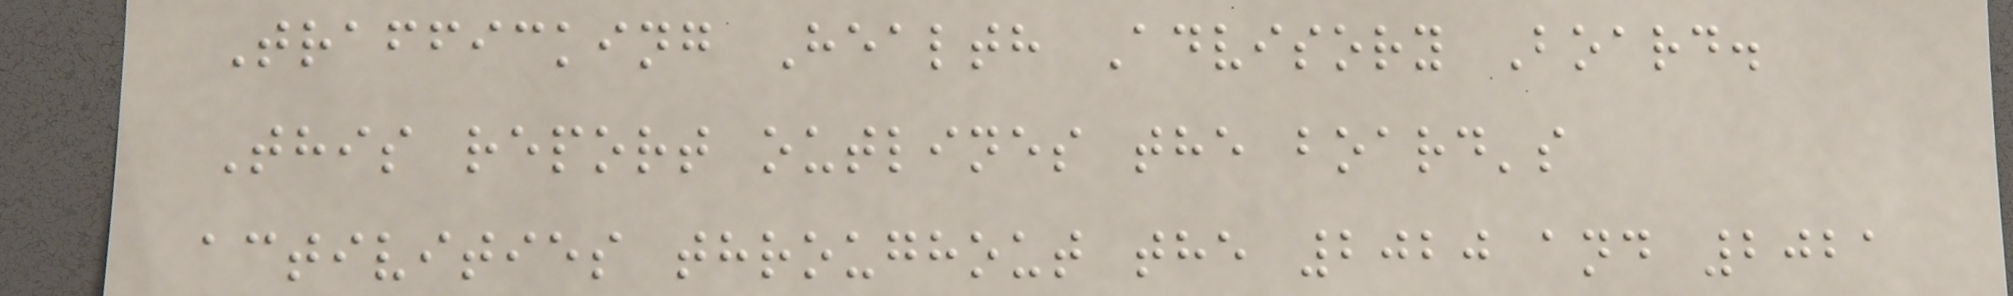Trafficking Health Advisory Board.
This report outlines the board's
activities throughout the 2020 and 2021
